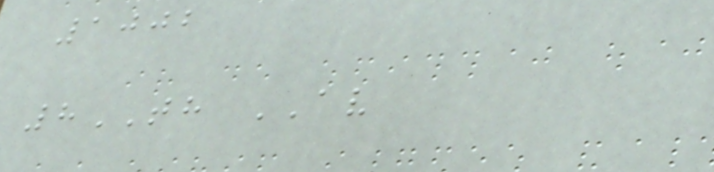1002
8TH AV
